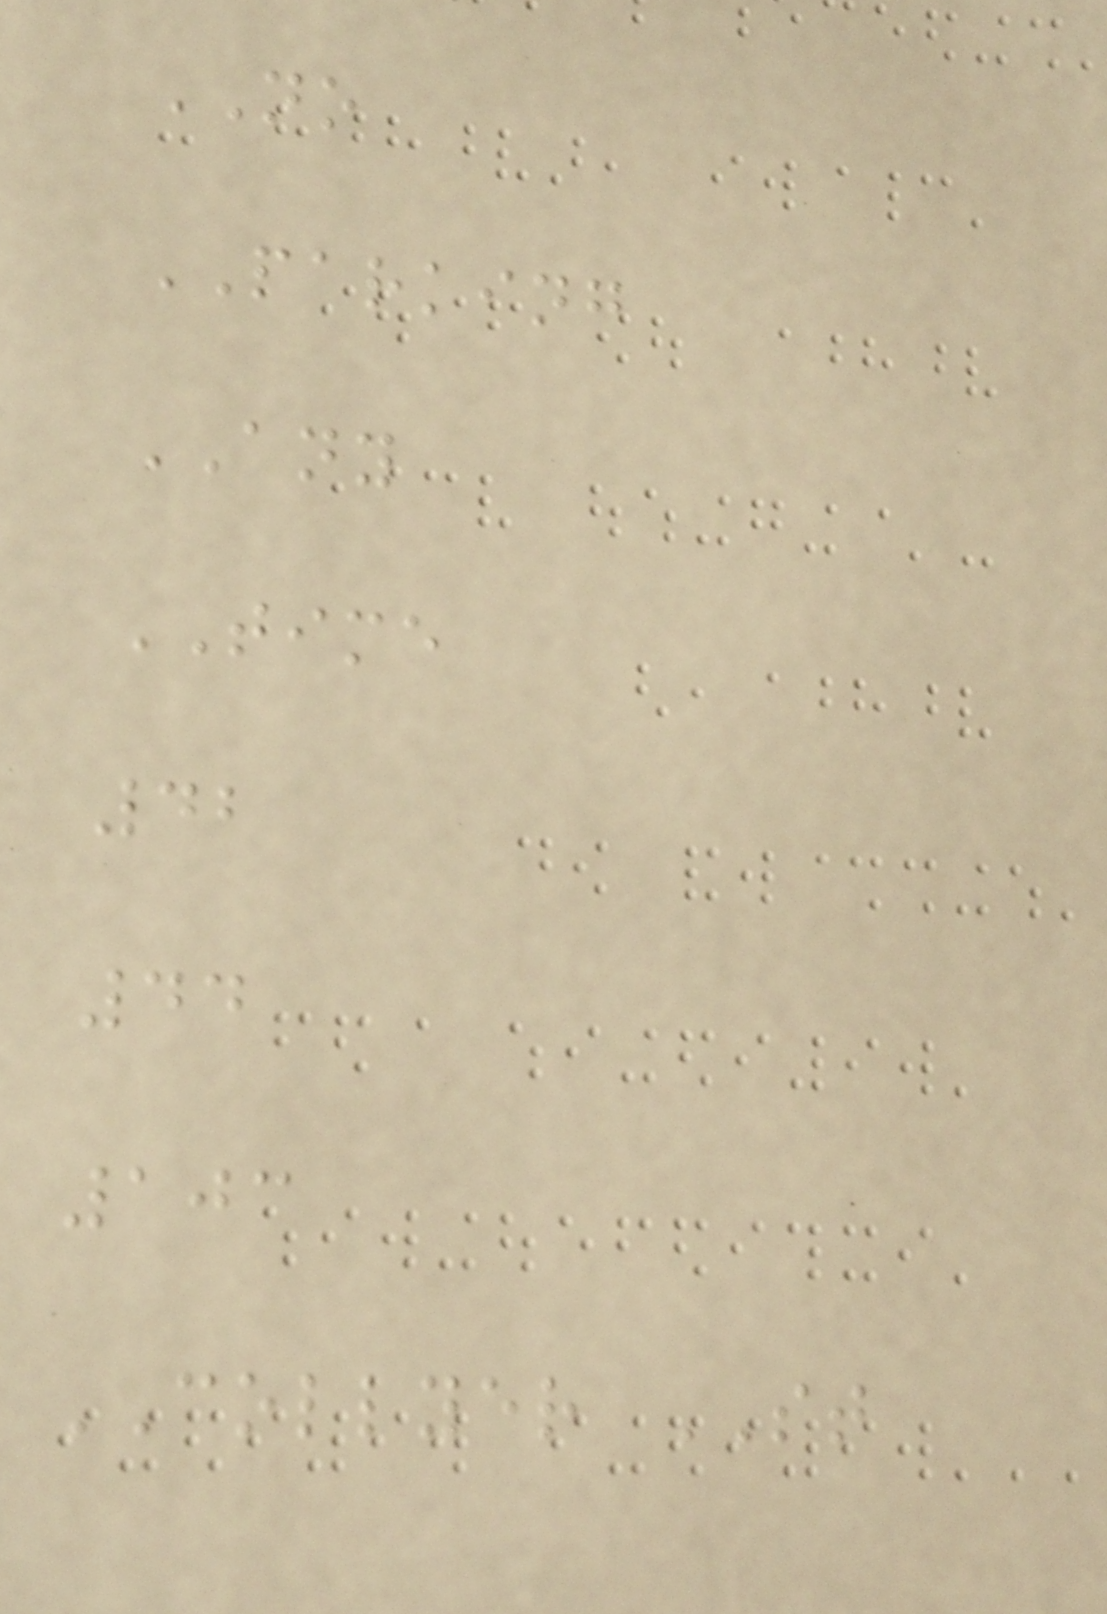NO
PARKING
ANY
TIME
42
44
103
COLLYER ST
